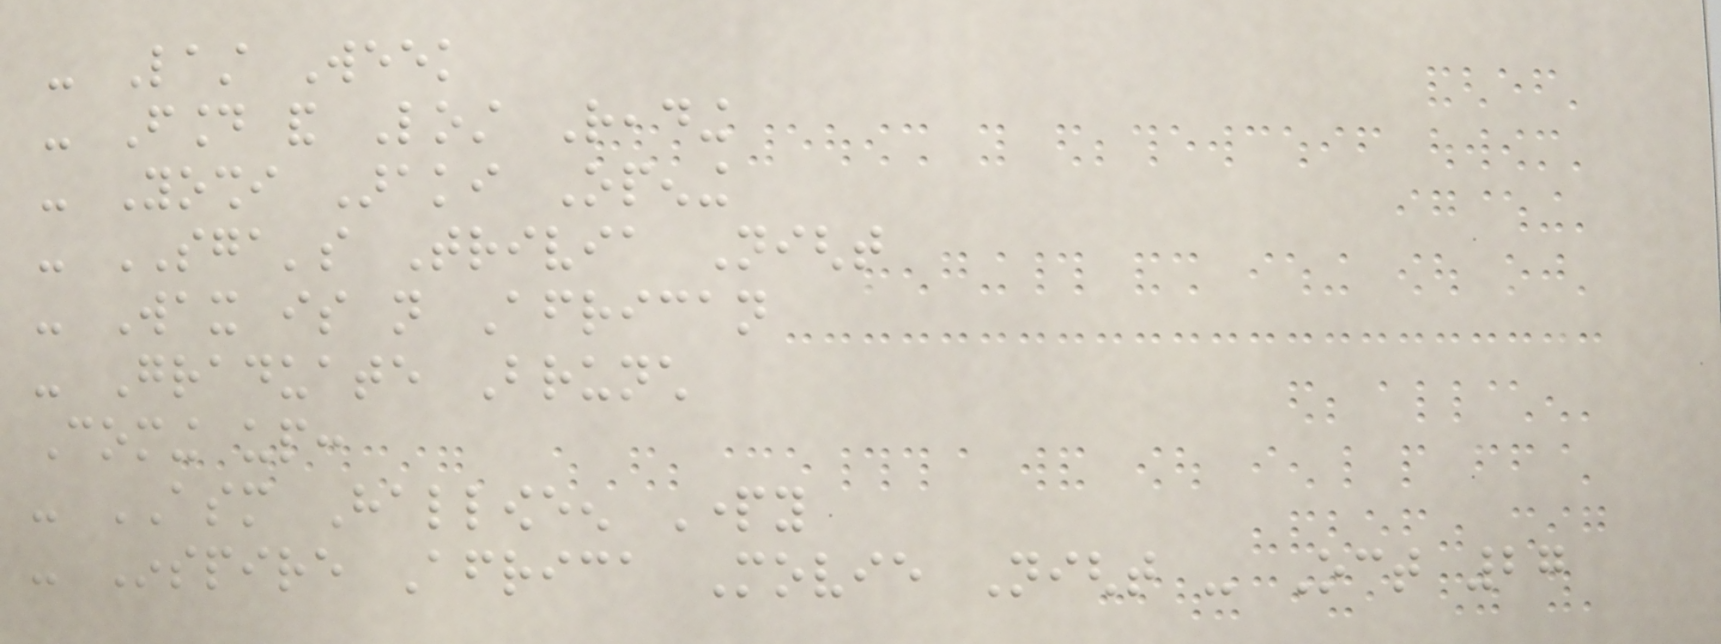- Last Week
- Found and Lost Reading
- Yoshi Araki Opening
- SGA's Trivia Night
- Wax is not African
- Graduate Brunch
Coming up:
- ASM Halloween Party
- Inspire Africa Movie Night - Oct 27
